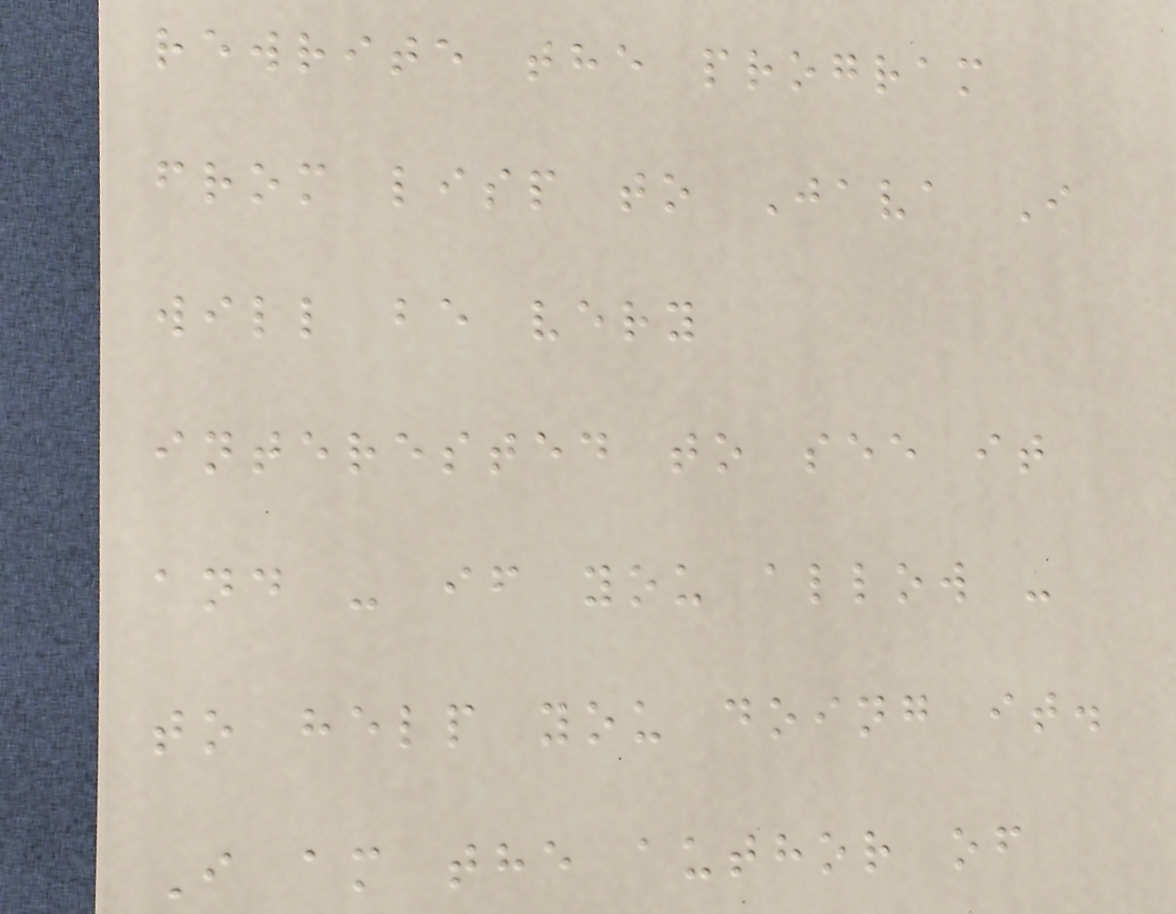rewrite the program
from lisp to Java I
will be very
interested to see it
and - if you allow -
to help you doing it.
I am the author of
